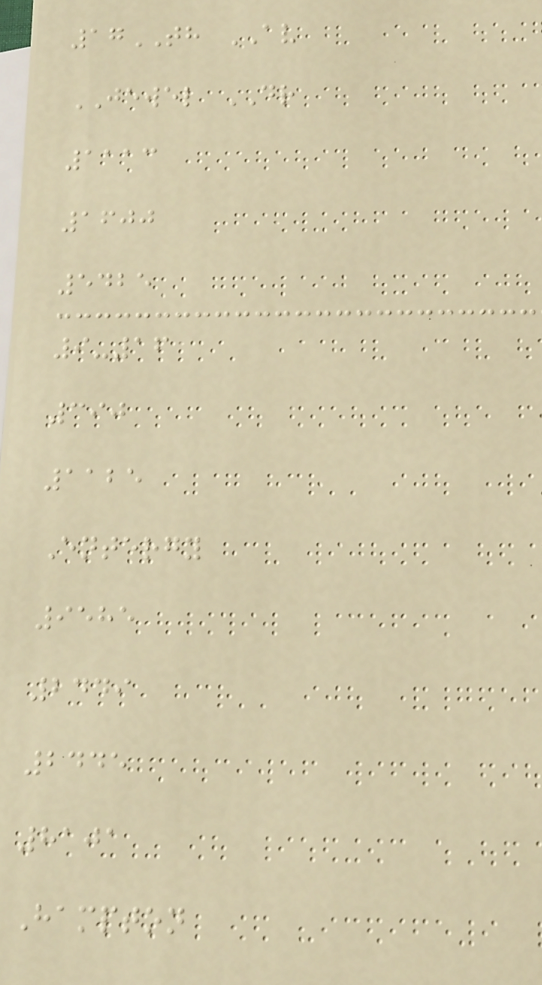17TH AV
JEWEL DR
1113
1600
5425
9-16
390
1125
Entergy
9585
2449
2445
8101
Hampton
